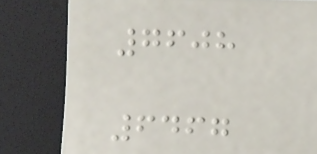7608
6467
